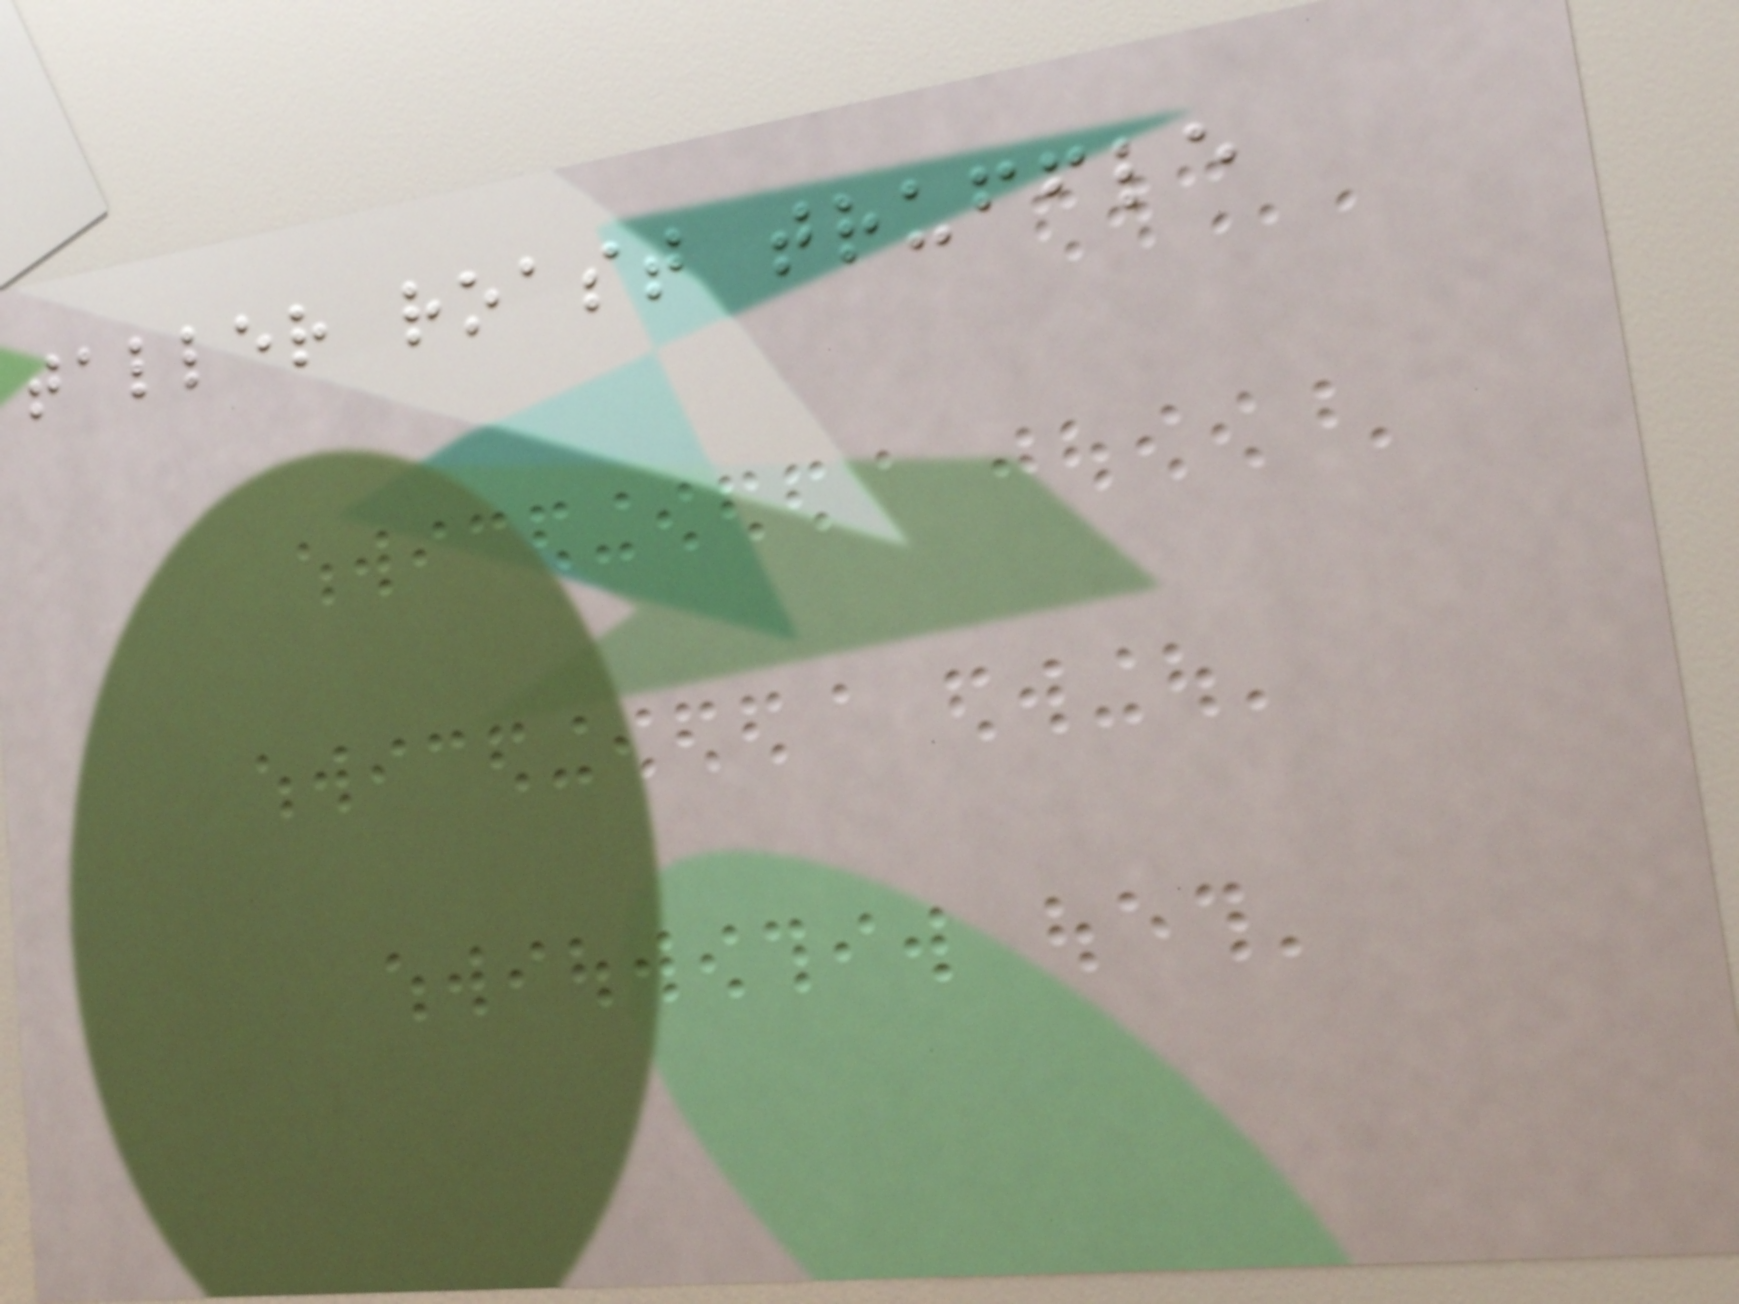taller roast truffle
